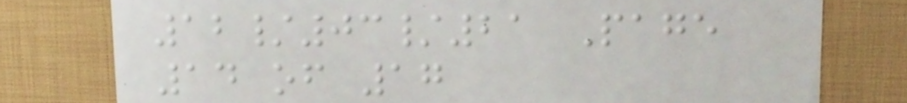12/03/21 Page
14 of 17
